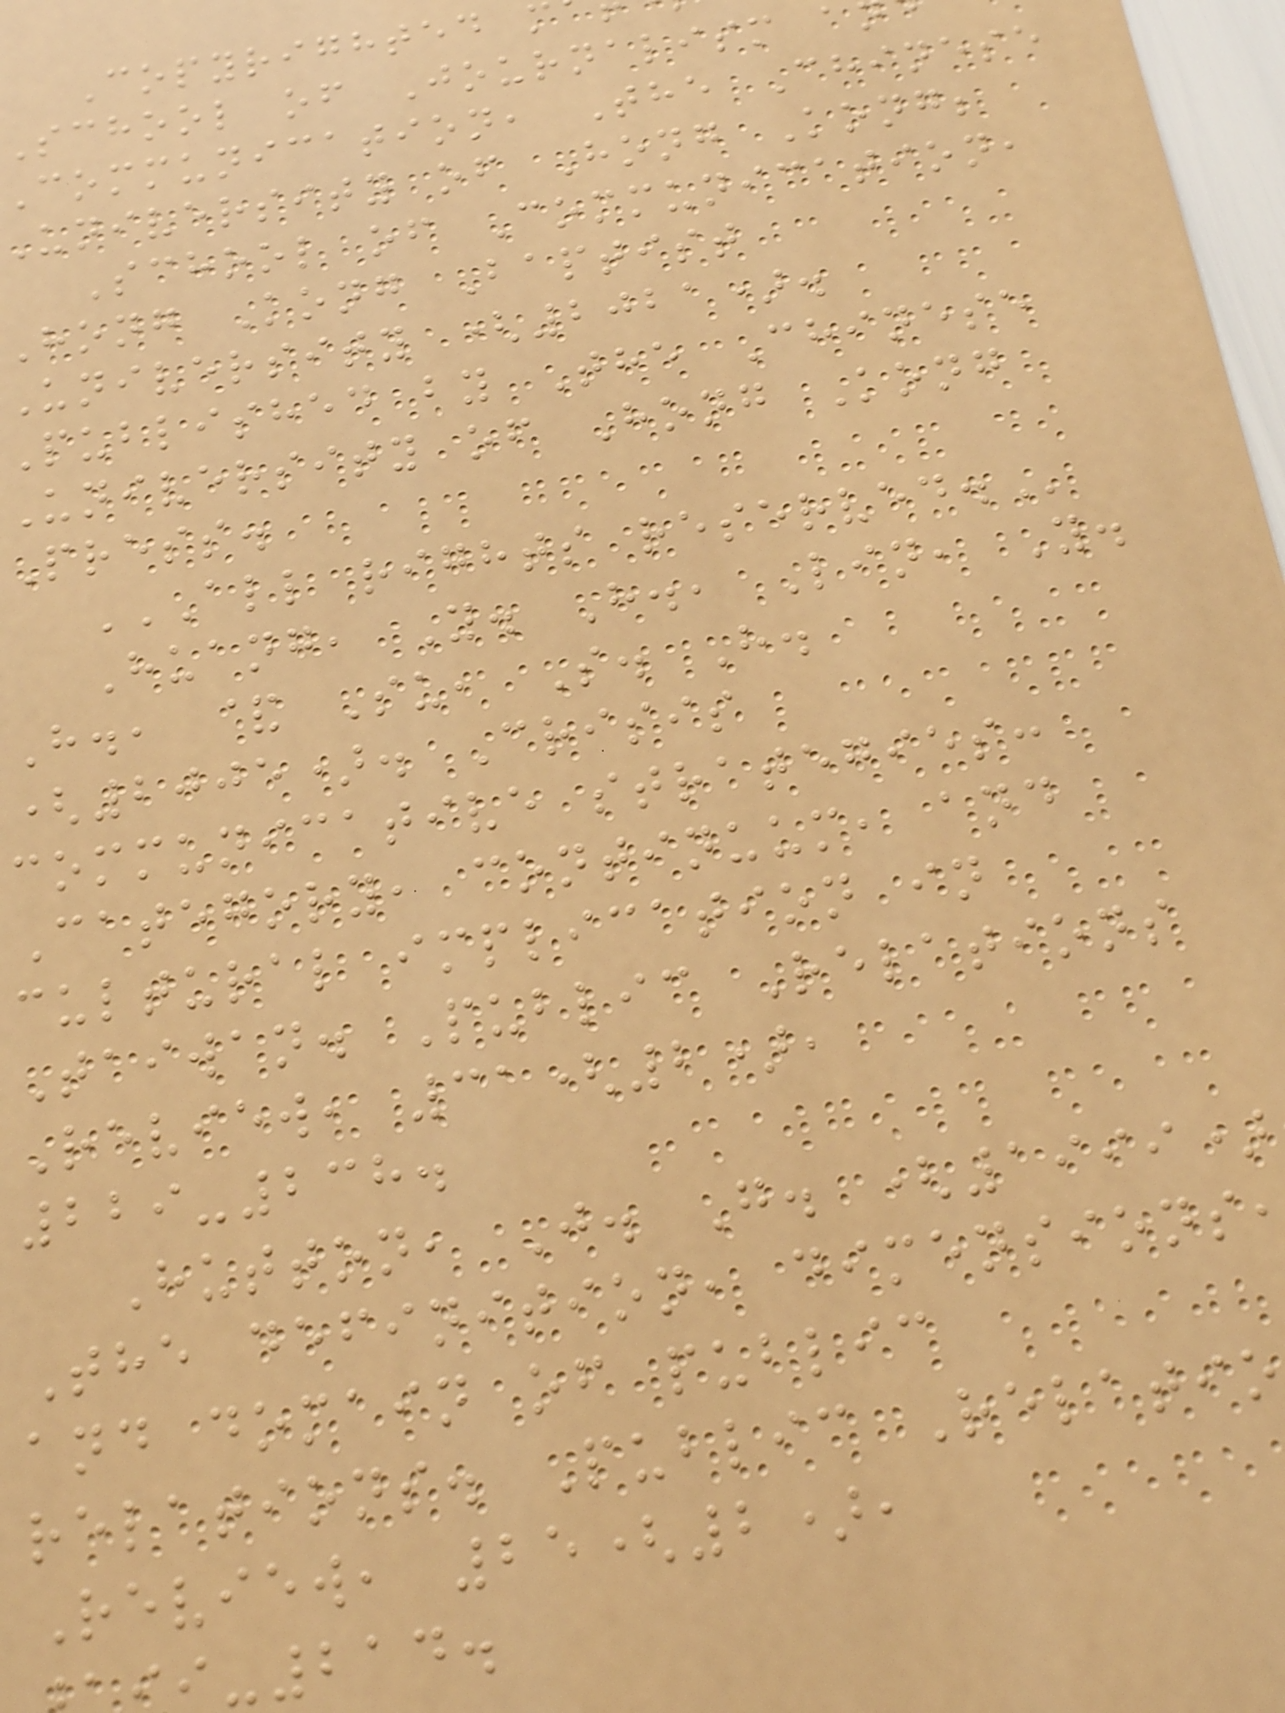Copyrighted
School of Journalism a
Communication, The Chinese
University of Hong Kong;
School of Communication,
Hong Kong Baptist
University (2021).
Published by The Chinese
University of Hong Kong
Press.
ALL RIGHTS RESERVED.
Huang, Y. H., Lin, Y.
H., & Su, S. H.
(2005). Crisis
communicative strategies:
Category, continuum, and
cultural implication in
Taiwan. Public Relations
Review, 31(2),
229-238.
Hutton, J. G. (1999)
The definition, dimensions
and domain of public
relations. Public Relatio
Review, 25(2),
-214.
